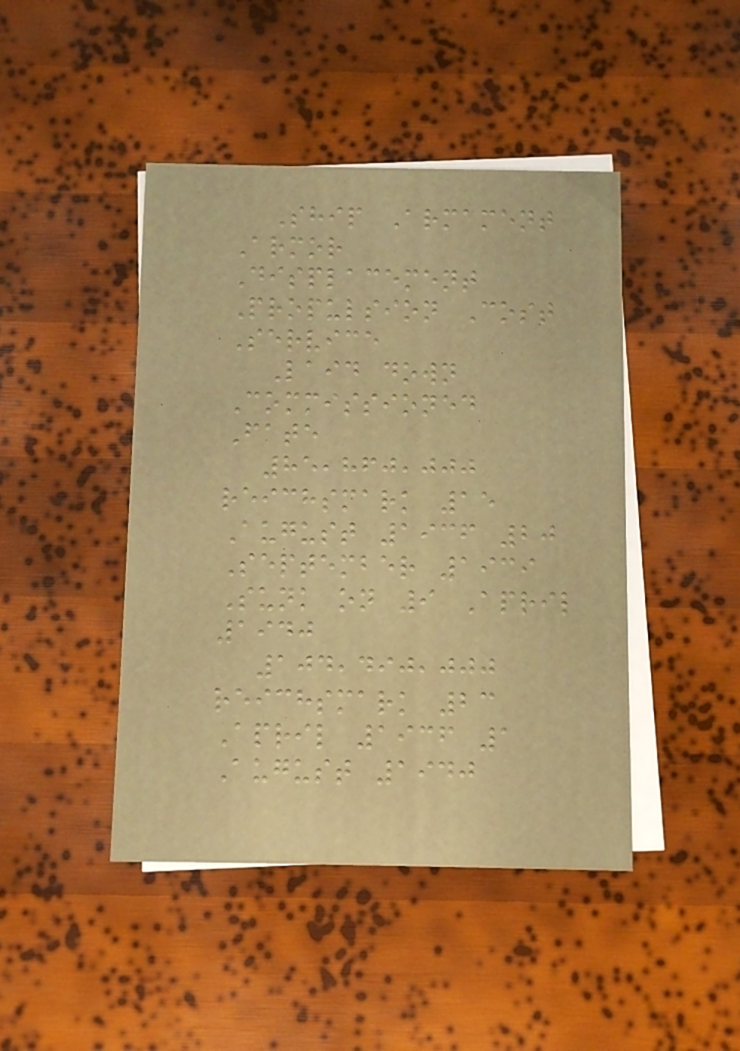Ship Armament
Armor
Displacement
Propulsion Cost
Service
Laid down
Commissioned
Fate
85,860,000
reichsmark 15
August 1936 20
September 1939
Sunk on 9 April
1940
104,490,000
reichsmark 23
April 1936 1
August 1940
